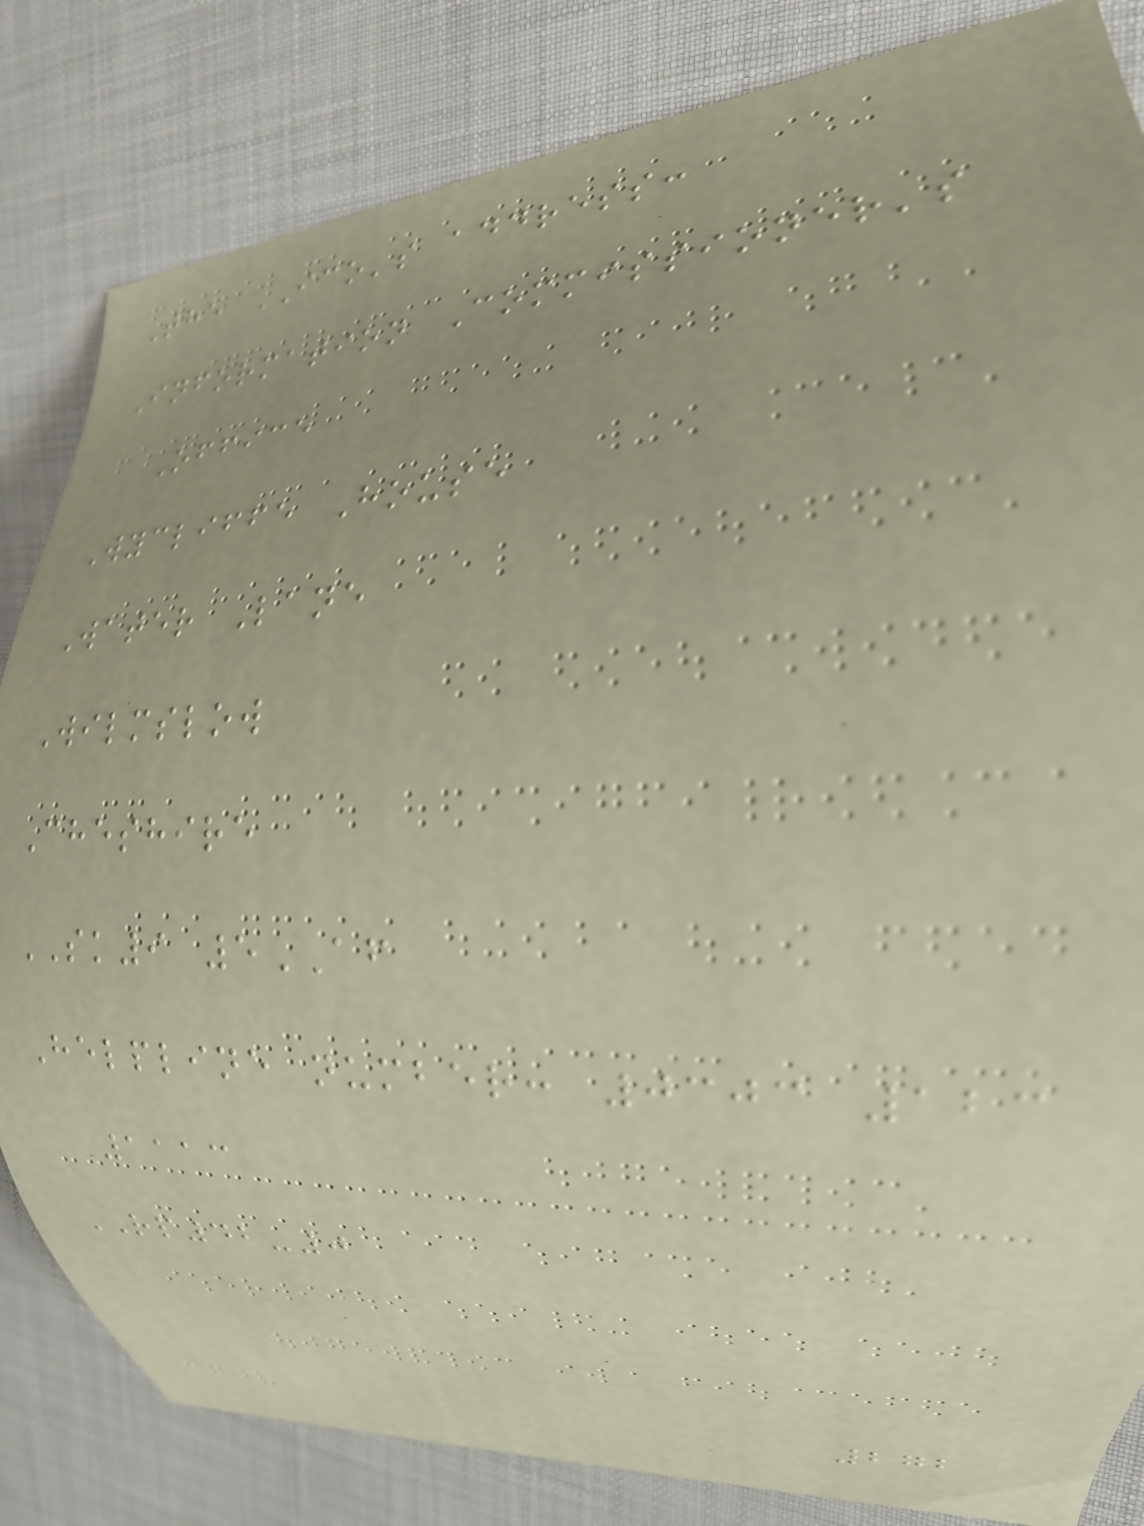The ICO's address:
Information Commissioner's
Office
Wycliffe House
Water Lane
Wilmslow
Cheshire
SK9 5AF
Helpline number: 0303 123
1113
RP42-0
272
